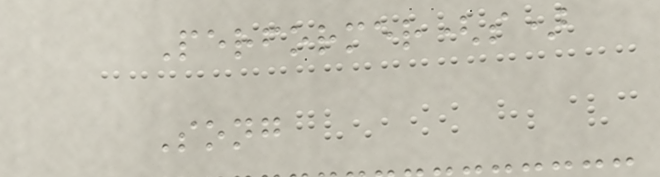Performer(s)
Song
